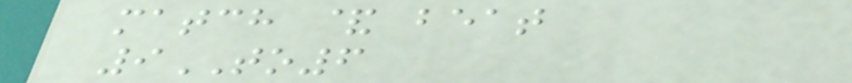match & beat
9TO6
